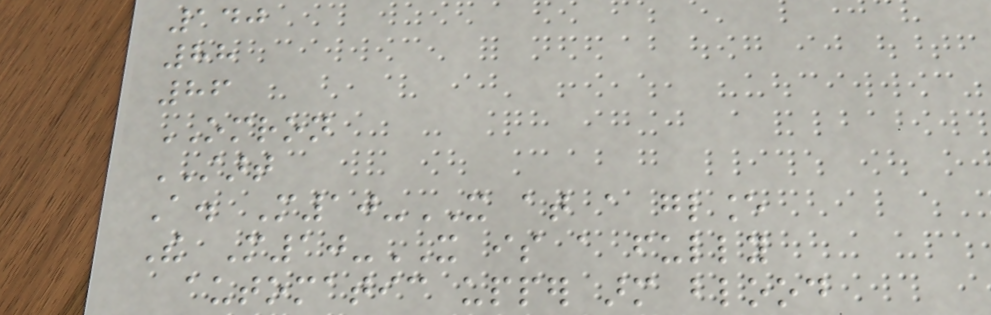140
88
86
OMRON
START
A. M10-IT at a glance
The M10-IT is a fully
automatic upper arm blood
